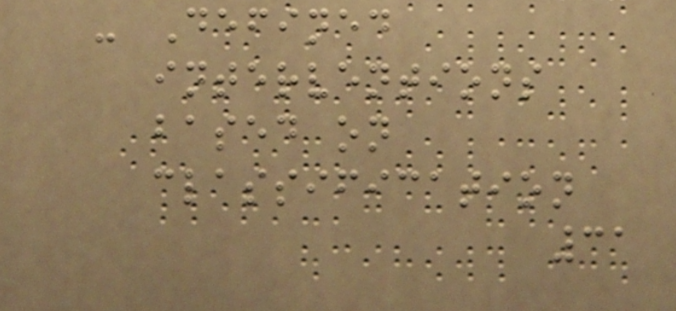- Defined
interventions
based on
classification
31
